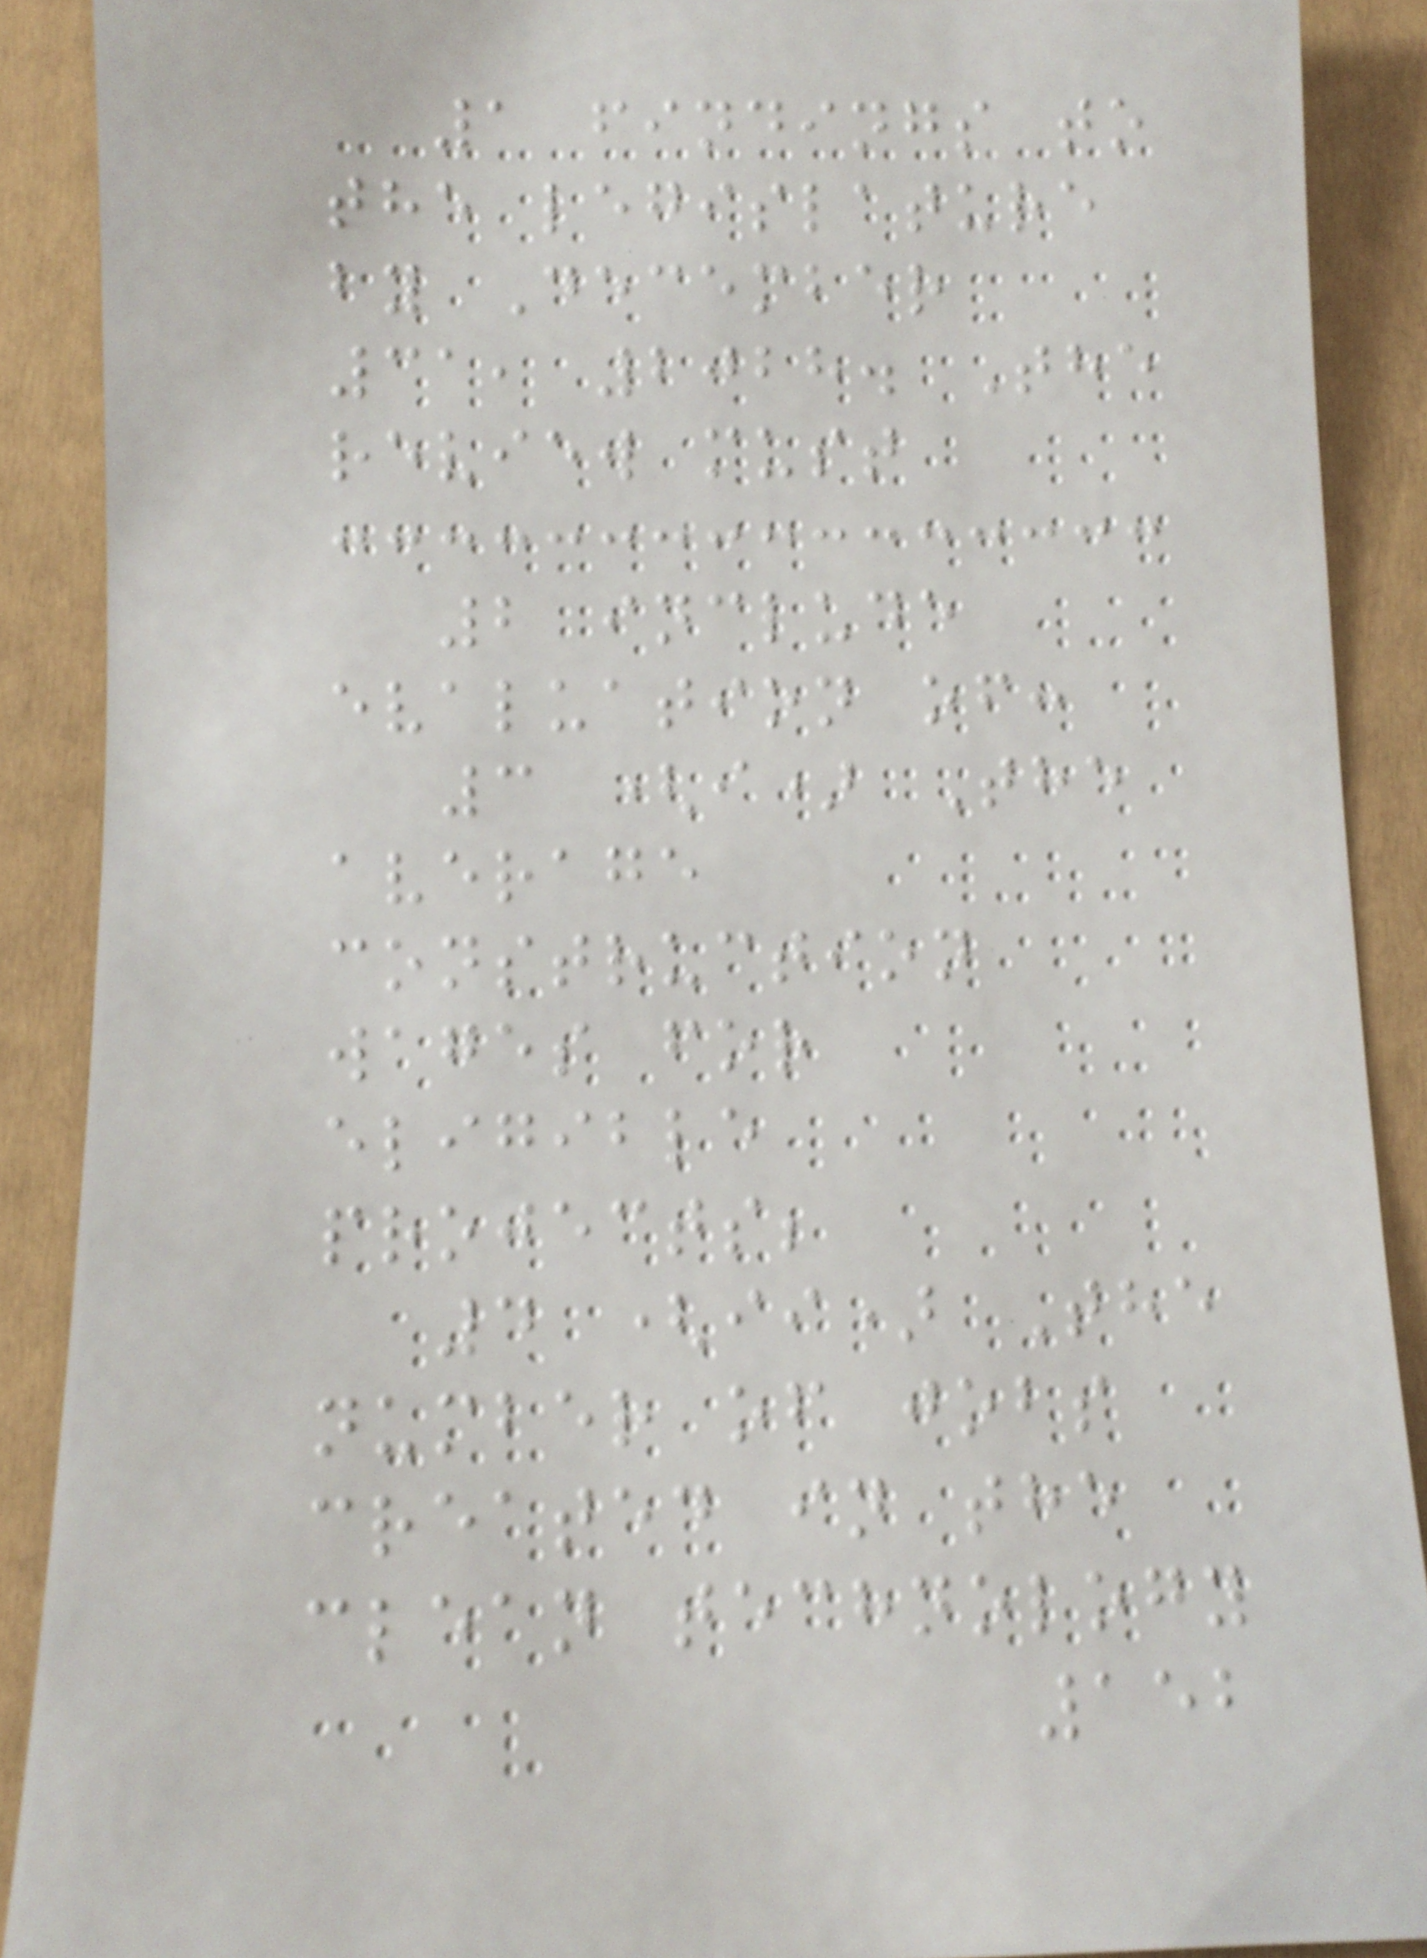1 findings to
the legislature
by December
31, 2028. The
review must
2 include
evaluation of:
3 (i) The
average
construction
wages for
eligible
projects;
4 (ii) The
number of jobs
created in the
clean technology
152
